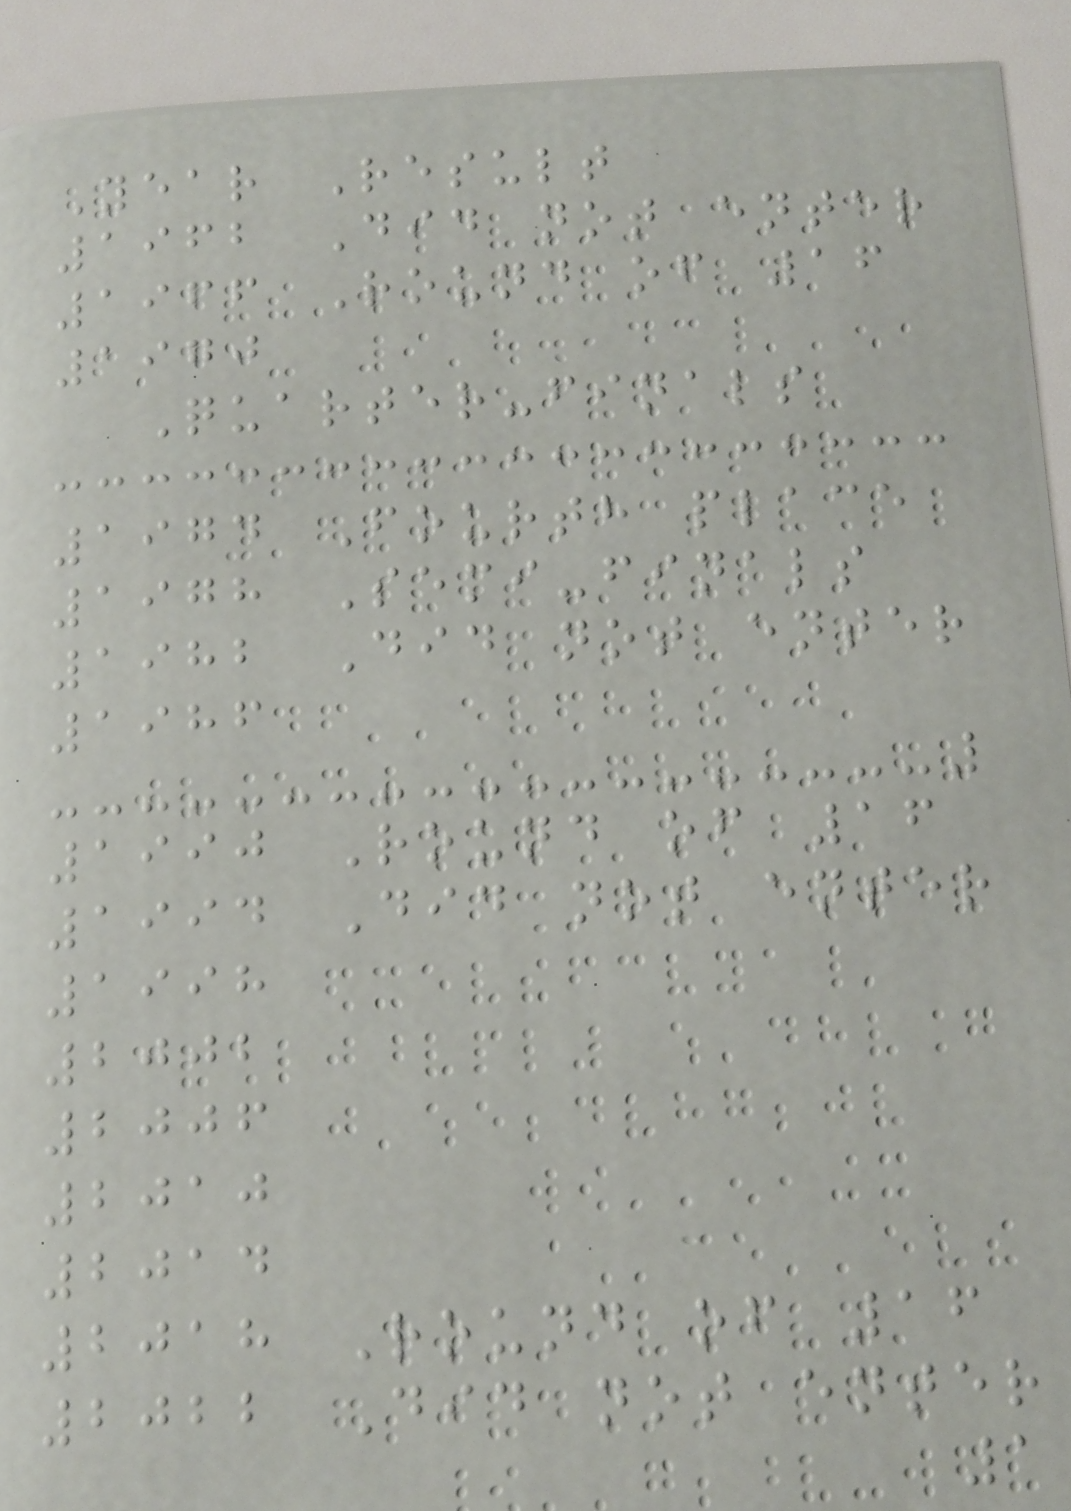Year Result
1962 Did not enter
1966 Round of 16
1970
Quarter-finals
1974 Fourth place
1978 Semi-finals
1982 Did not enter
1986
1990 Round of 16
1994 Did not enter
1998
2002
2006
2010
2014
2018 Round of 16
2022 Did not enter
1
